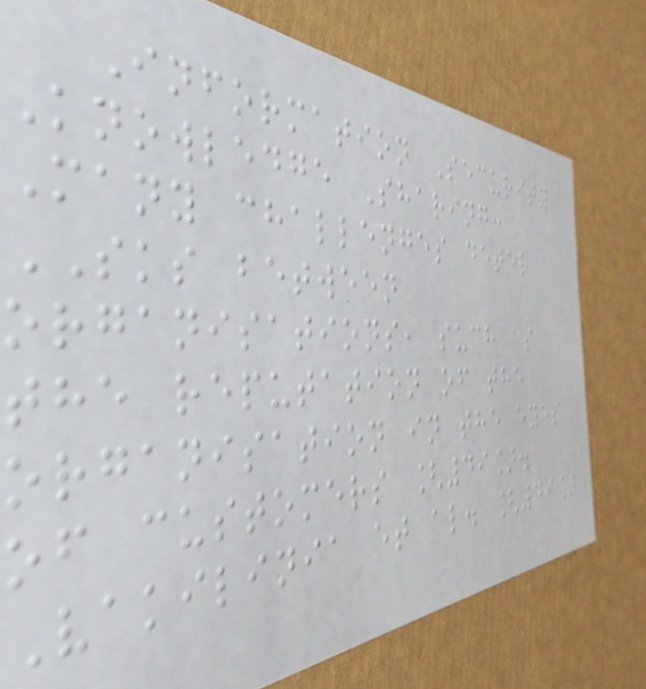Information Security
Knowledge Sharing:
Many challenges deter
SKS between
organisations, such as
the reputation of the
organisation in the eyes
of customers [49].
Vakilinia et al. [49]
